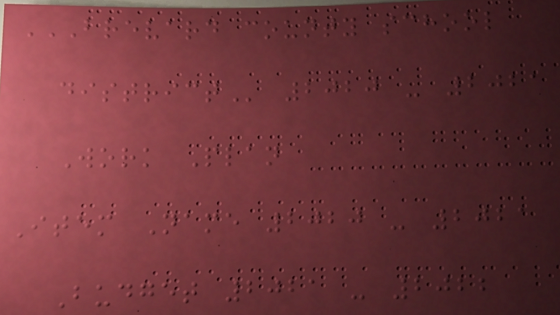BREVARD COUNTY SCHOOL
DISTRICT 2020 - 2021
Work Plan
Item Name 2020 - 2021
Budget 2021 - 2022
